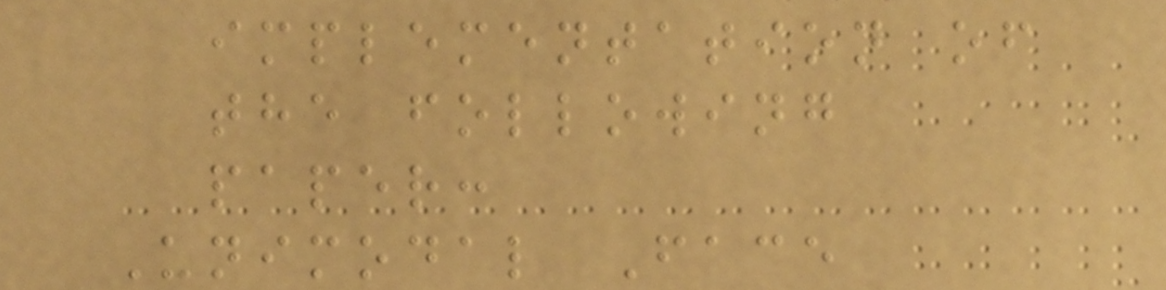implementation of
the following
paper:
Unimodal Face
